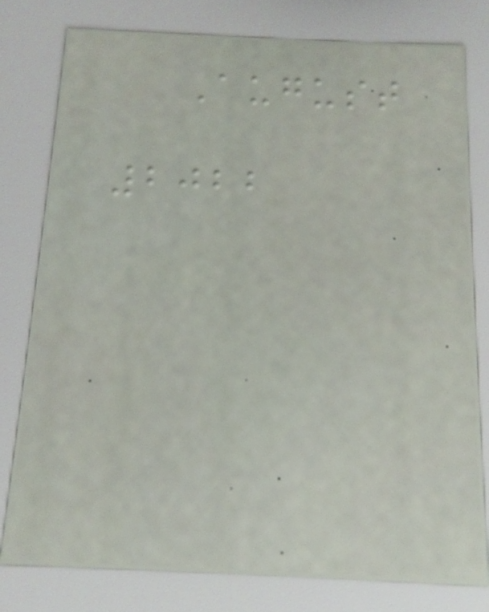August
2022
